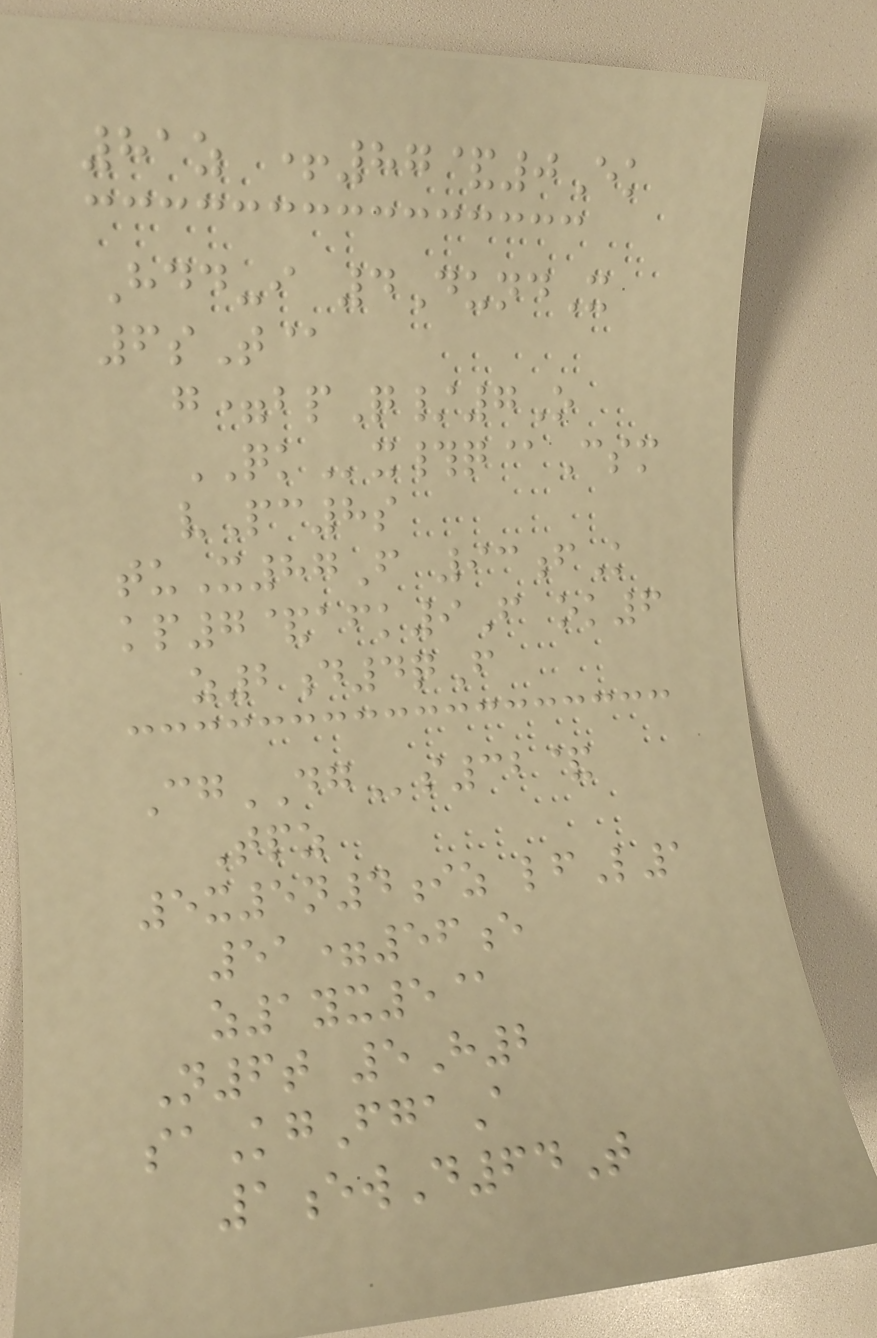81z +87&0Ek
Hdd-i 4DundX
6sT@
g=bpQ/7O
QKx#q@Csm
vPc8s
tuX87F 93fK
kp7&afk9F ok6
z2d4qF
CgDGs32&
Tpz
5x5n4iz lfL1
51=56e
z1yx5@
N6t 5H2
saKgFgaA
1ewD64T
